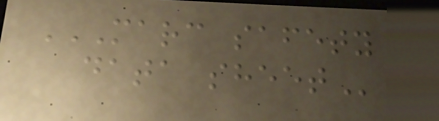MARC SAFETY
DATA SHEET
